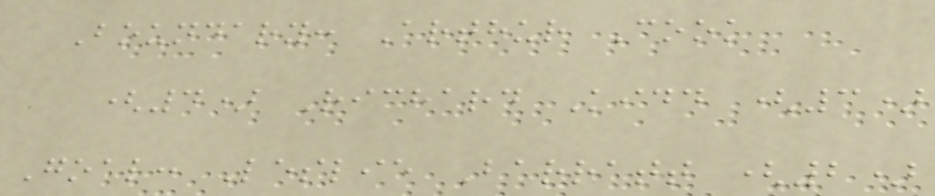Boundary: Arthur Cook
(4) Richard Kidd (3)
Goal: Leslie Barratt (2)
